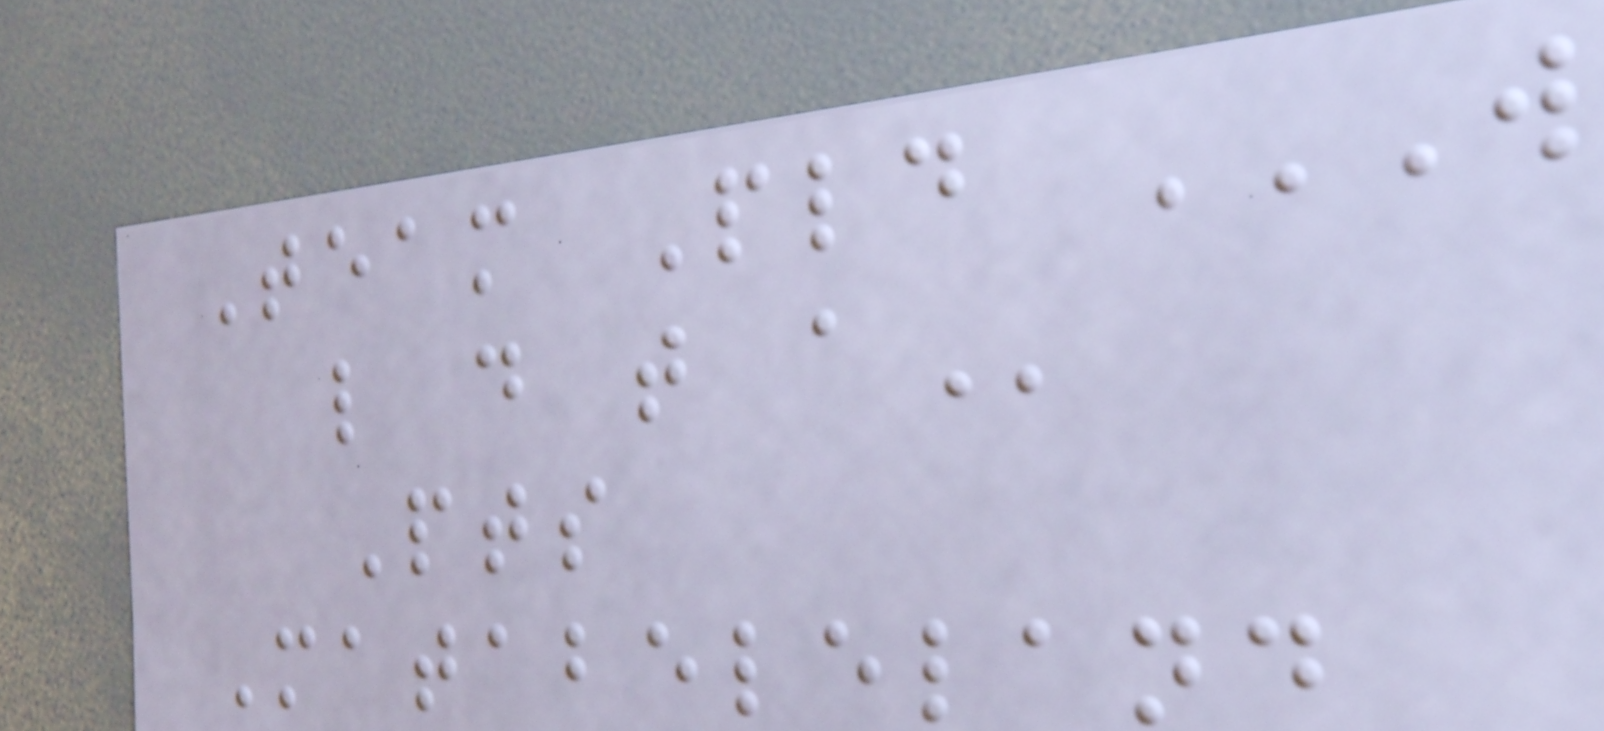Team Pld W
L D T A
Pts
Matabeleland
